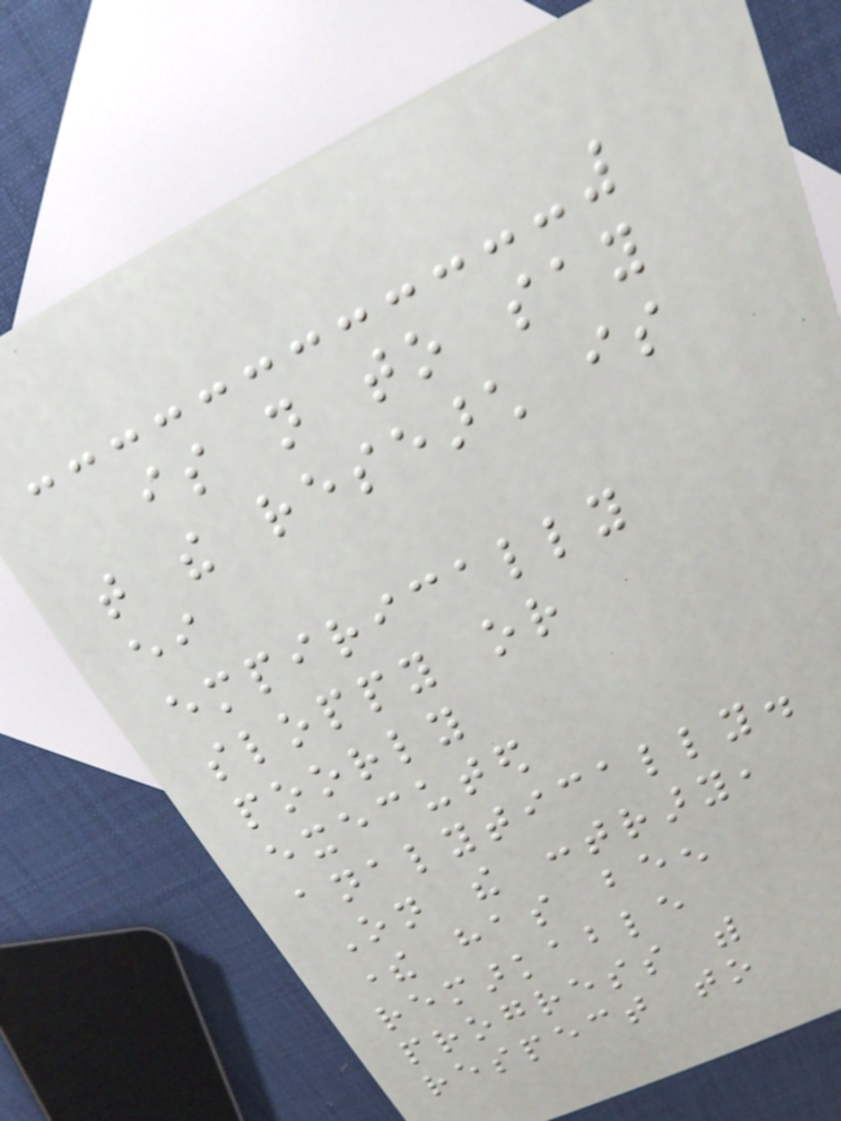is not to say
that the research is
either
empirically
sloppy or
poorly
executed
analytically.
On the contrary,
there has been
remarkable
progress with
respect to
